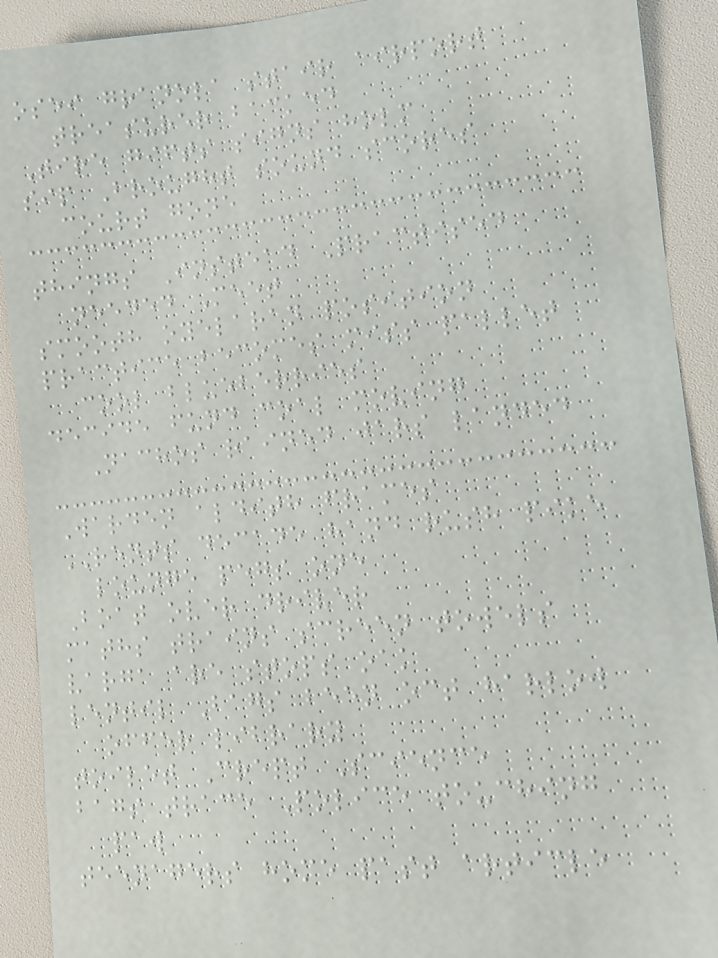osei granola stair airport
treasurer backed
Tire gifts signs holm
sip Brought sound scores
court gone
things Instead Practised
needed Meet
smooth oyelaran position
practice becomes miss pallet
cool blueberries
decide fund coal moving
Nachos rained jars landed
Warden aldith frames
RENTS decade hand rush pike
lounge pegs one
Boat over driver
maths trains screen towels
varga are stops oak
lentil Bags been oct harlow
offer library
toilet Crept Science
bags trace Police touching
paw
teenagers home past article
